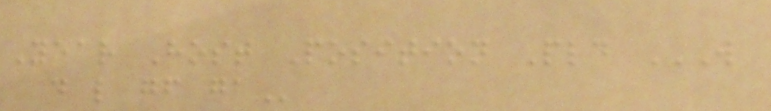Year Host Position Pld W
D L GF GA
